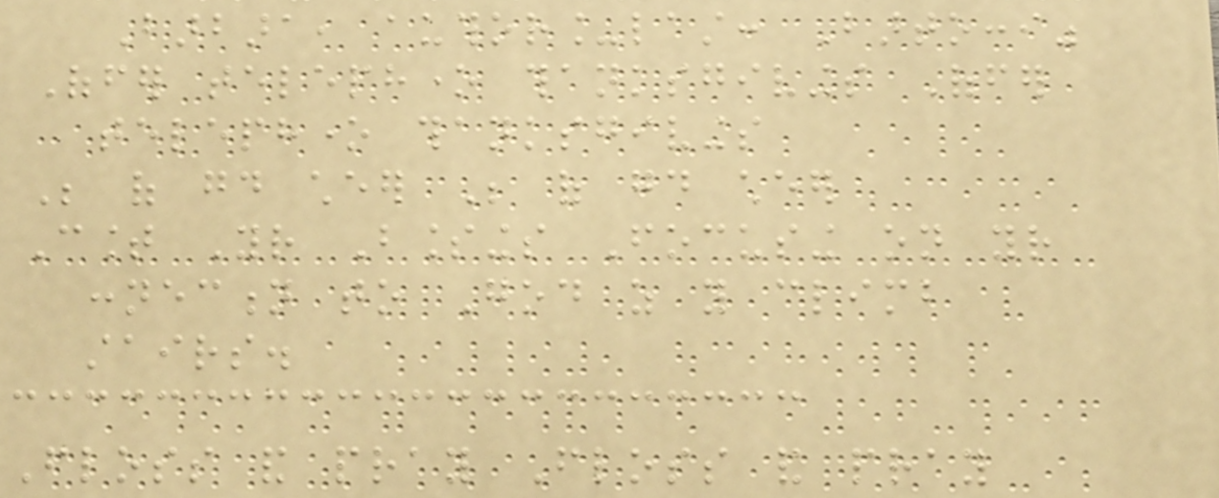Barbara, author_last: Bartocci"
Offer telephone thanksgivings Offer
telephone thanksgivings
Be of good cheer Be of good cheer
Count Your Blessings Focusing on your
connection to God as you climb
stairs.
Floss and pray Floss and pray
